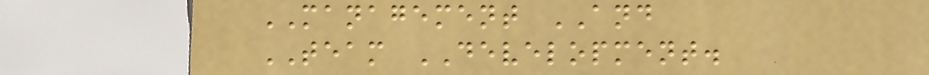MANAGEMENT AND
TEAM DEVELOPMENT.
